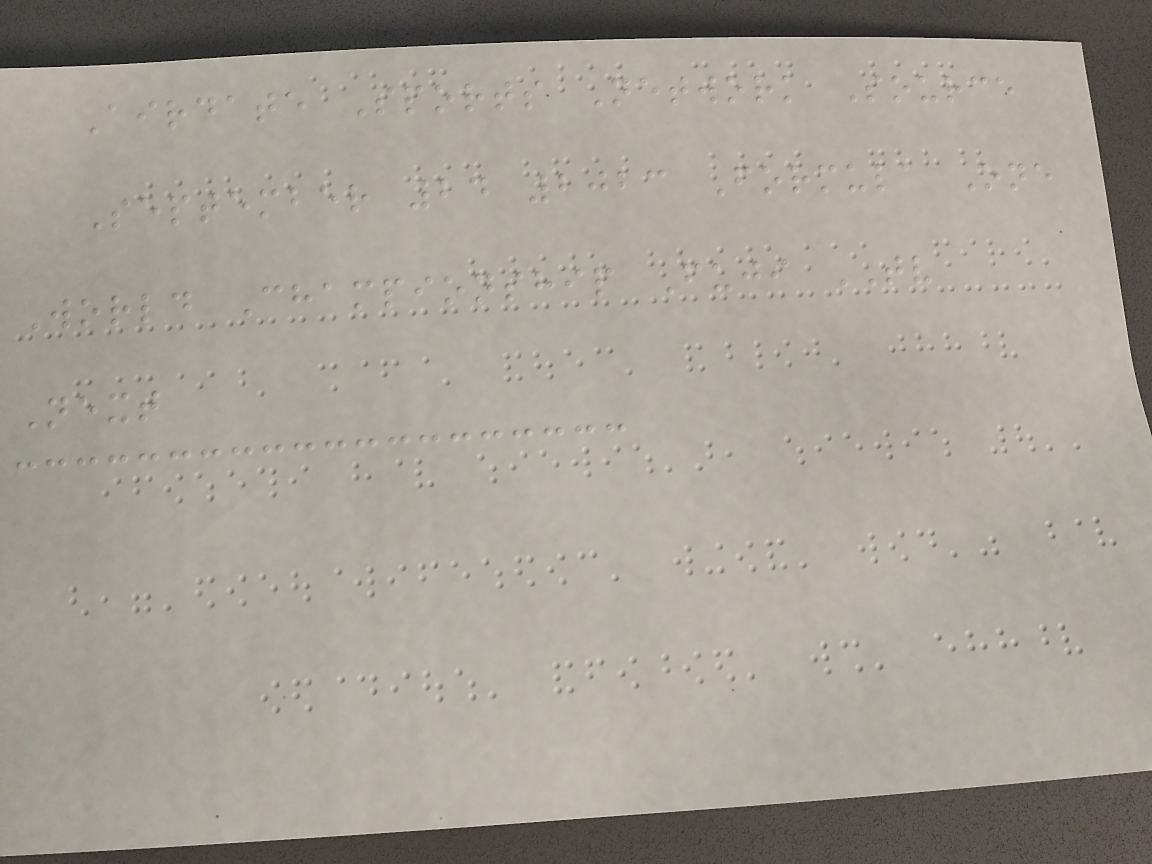Airdate Sports Network Source
September 24 2023 Formula One
World Championship Fuji TV
Next
